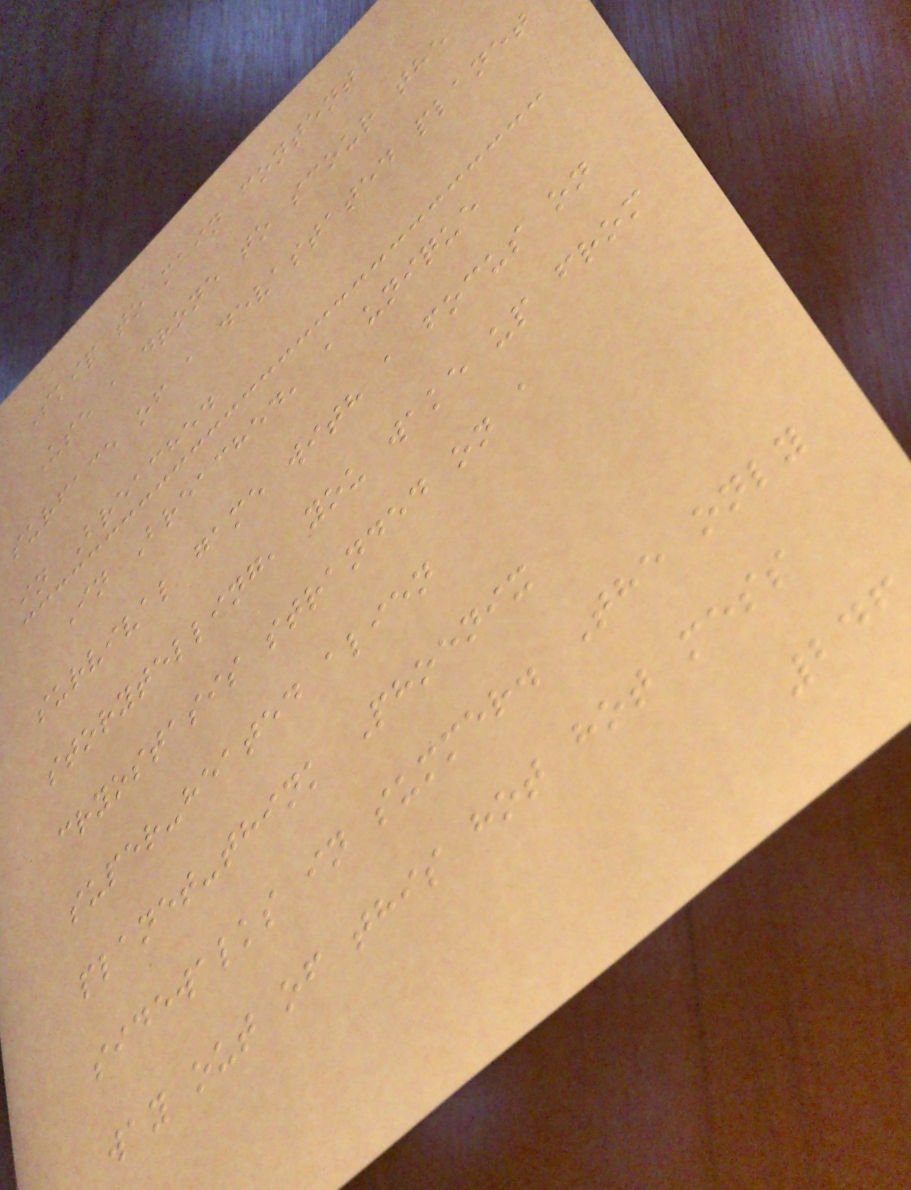Skip to main content
Use a drone to scour the
surface of a devastated planet
in Breached
In Breached, a unique
survival game with a focus on
storytelling, you wake up from
cryostasis stranded on a
super-heated alien
planet-think Phoenix
sidewalks in summer. The only
way out of this hot hot mess
246
